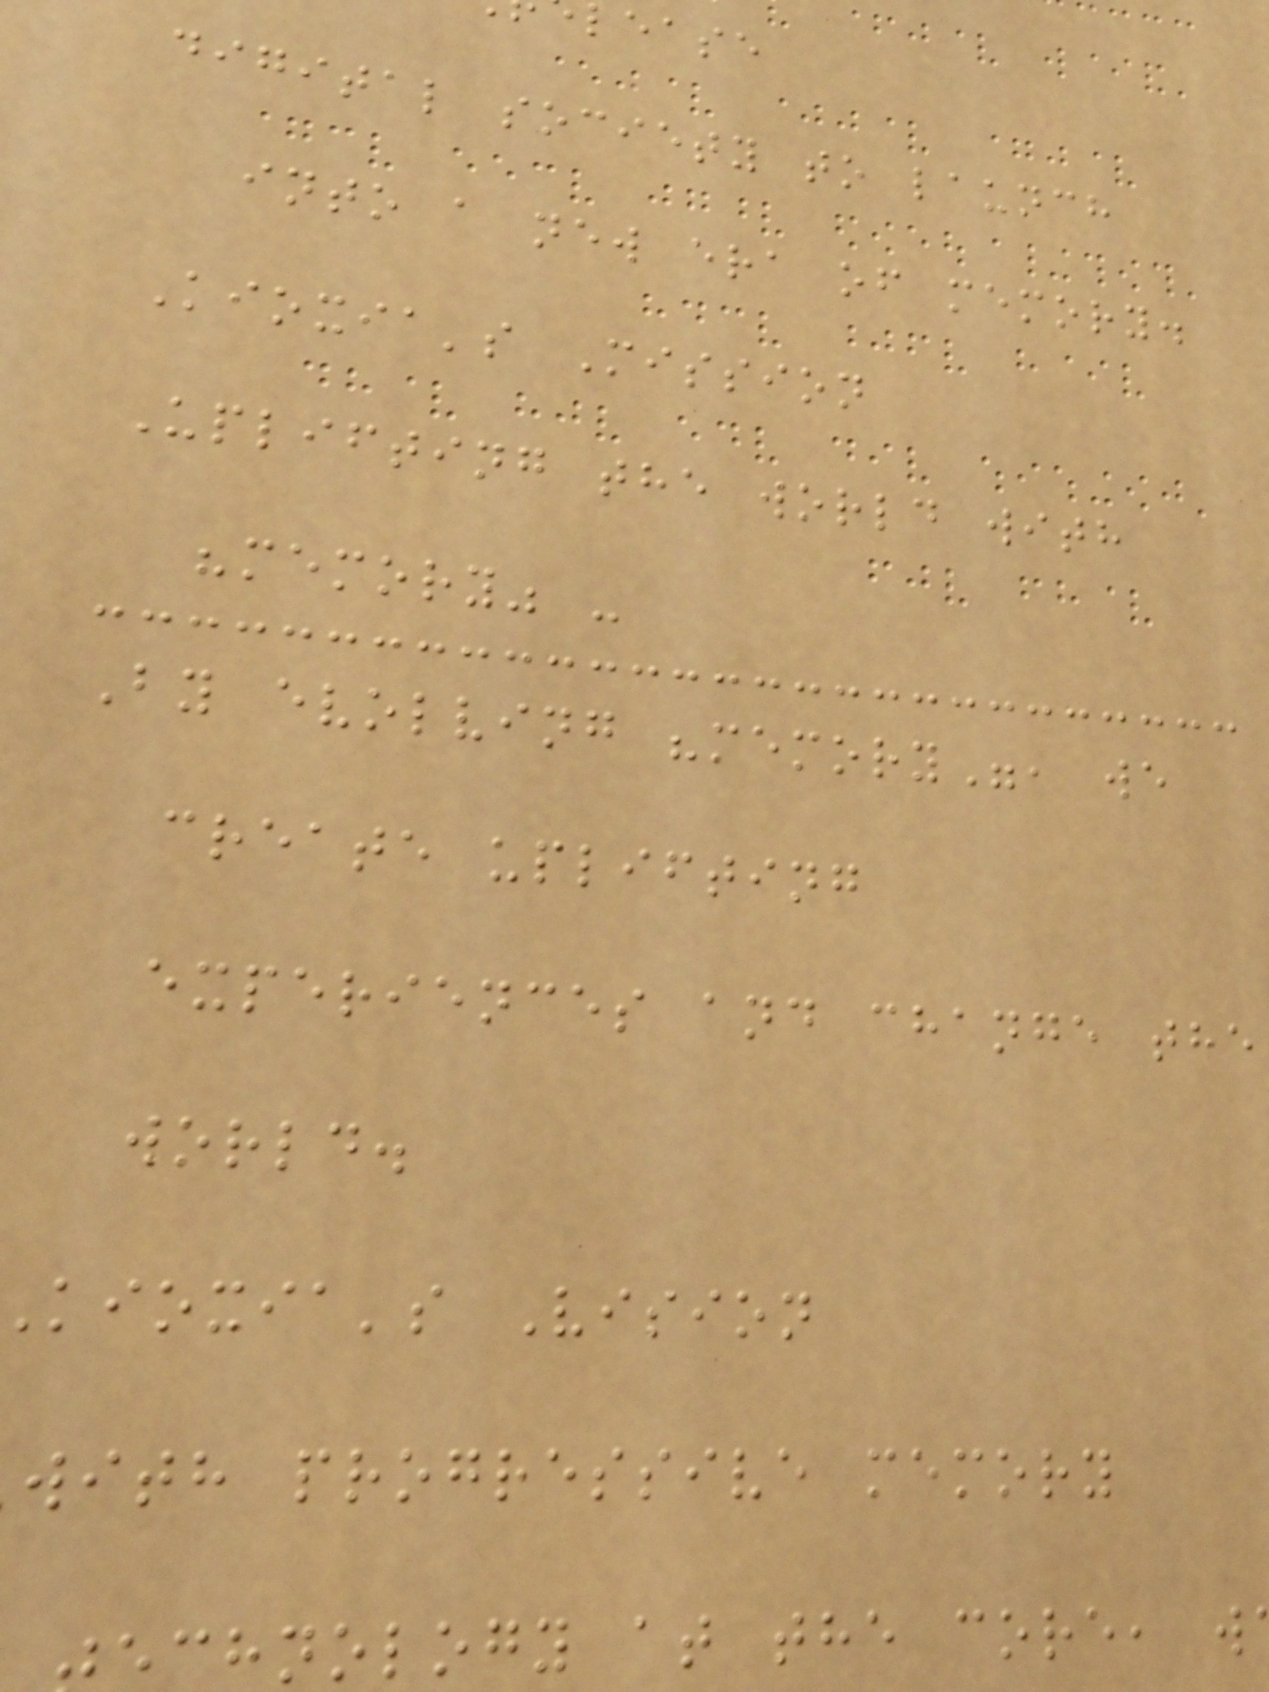lease
digital society to launch
into a new era of memory.
Kioxia's Mission
Uplifting the world with
"memory" -
By evolving "memory", we
create uplifting
experiences and change the
world.
kioxia's Vision
with progressive memory
chnology at the core, w
